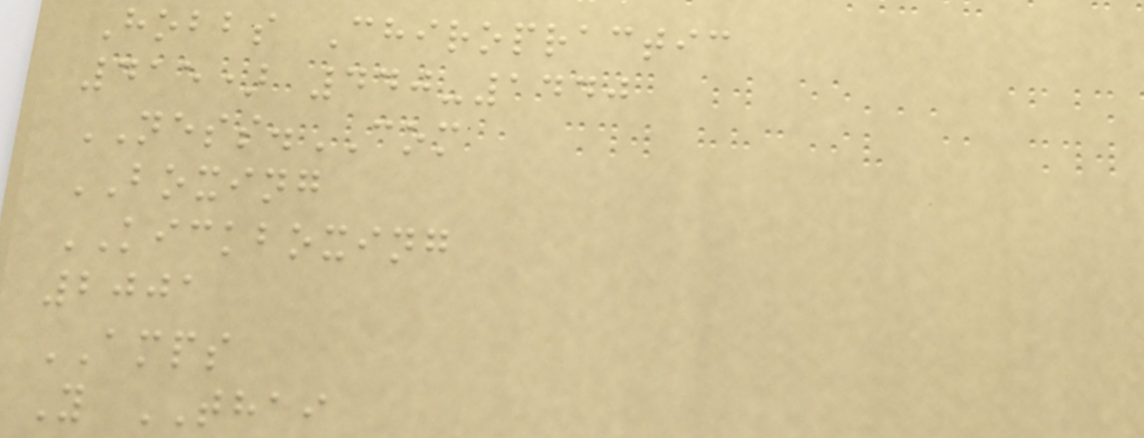Hobbs Chiropractic
415) 440-1440
NESS.COM
BOXING
KICKBOXING
2001
AMPS
Y THAI
